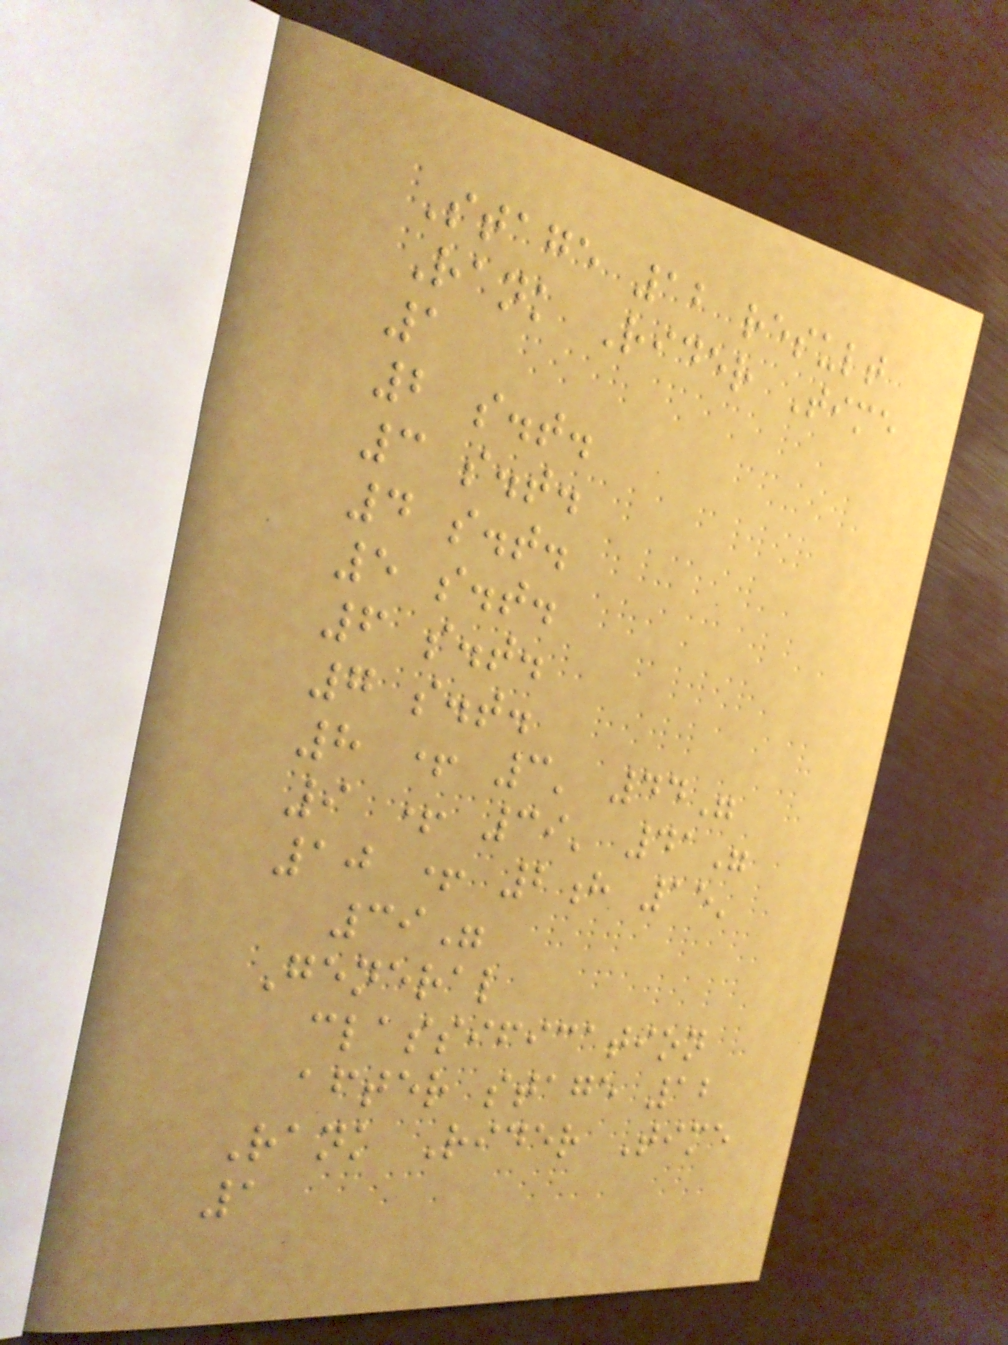Stage 12 result
Rank Rider Time
1
2 s.t.
3 s.t.
4 s.t.
5 s.t.
6 s.t.
7 s.t.
8 + 3' 44"
9 + 39' 41"
10 + 2h 15'
39"
General
classification
after stage 12
Rank Rider Time
1
